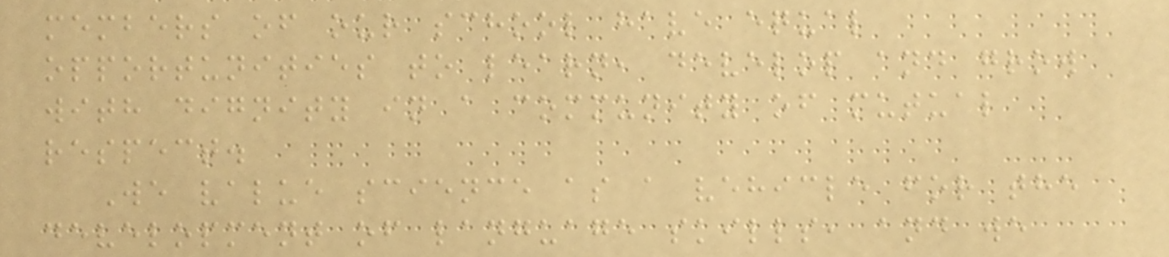members of our school have equal
opportunities to learn, develop and grow
with dignity in a community of mutual
respect.
We value science as a vehicle for the
development of language skills, and we
